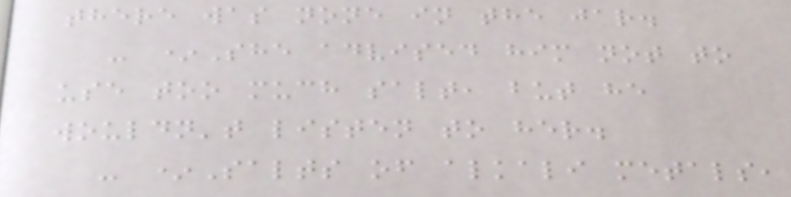there was none in the jar.
- *She advised him not to
use too much salt, but he
wouldn't listen to her.
- *Salts of alkali metals,
